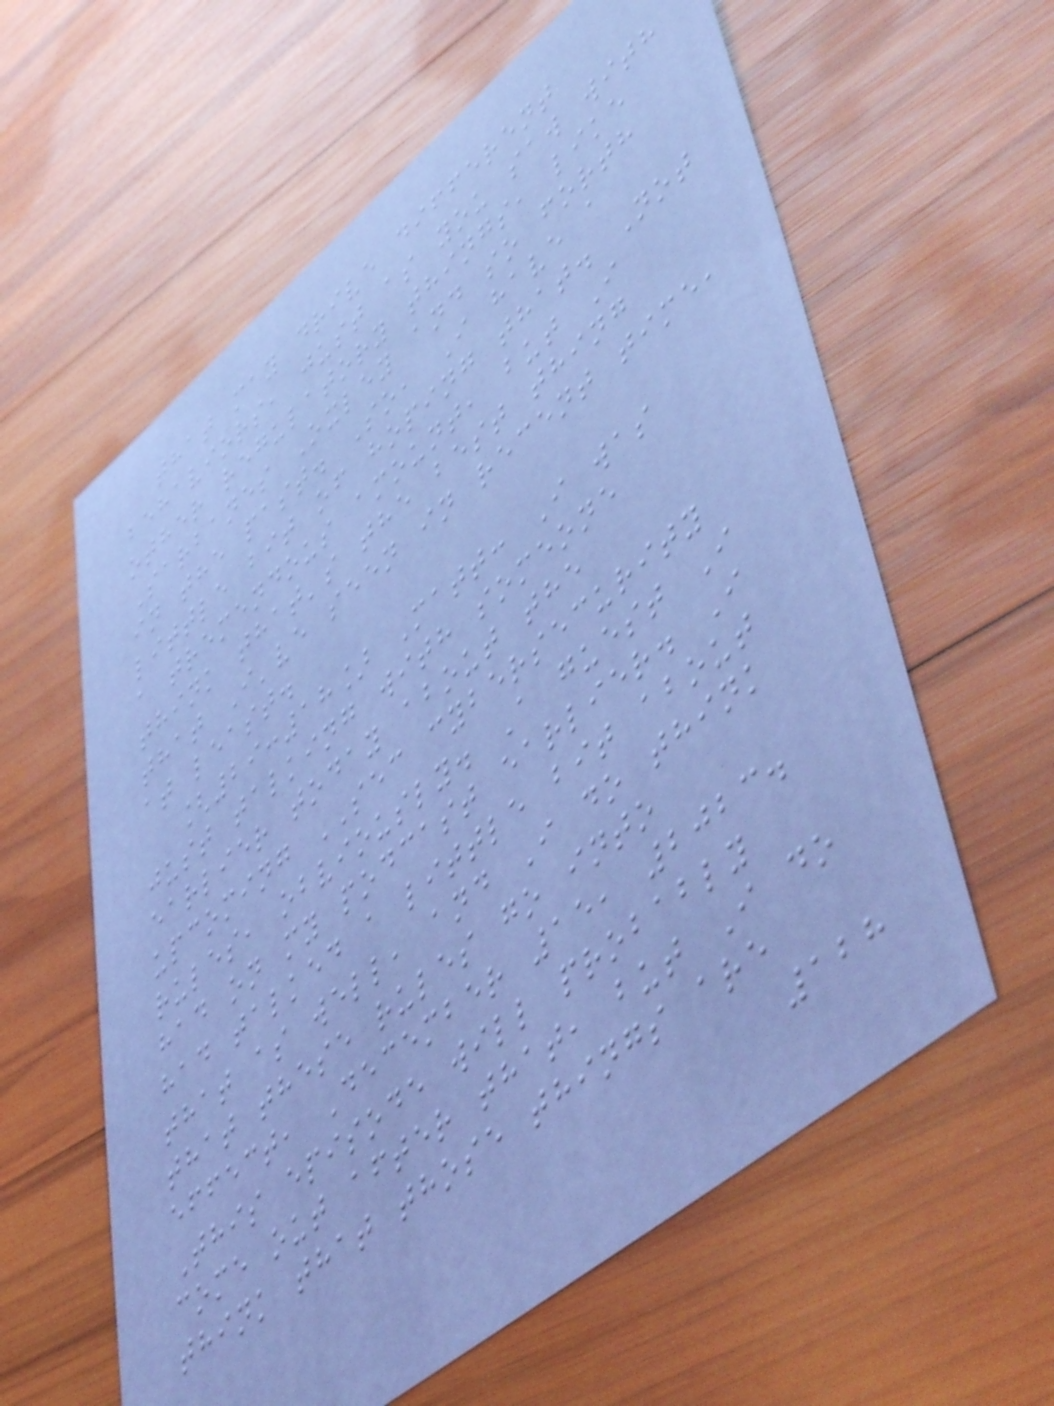that may drive different
behaviors, just as you saw with
other regulatory things, like
Sarbanes Oxley and so forth
in the past. So, I have a
little bit of hoping that. Not
a tremendous amount, but I
think that's the best thing
that I've seen in recent time,
at least.
[29:18] Matt: I was
just talking with someone
earlier today about the
upcoming SEC cybersecurity
rules, obviously. A guest I
had on my podcast earlier. I
had talked a little bit about
that as well, and I do think
that these rules go into
effect, December 15, 2023.
This episode will probably
come out after that, but I do
think that those things are
128
